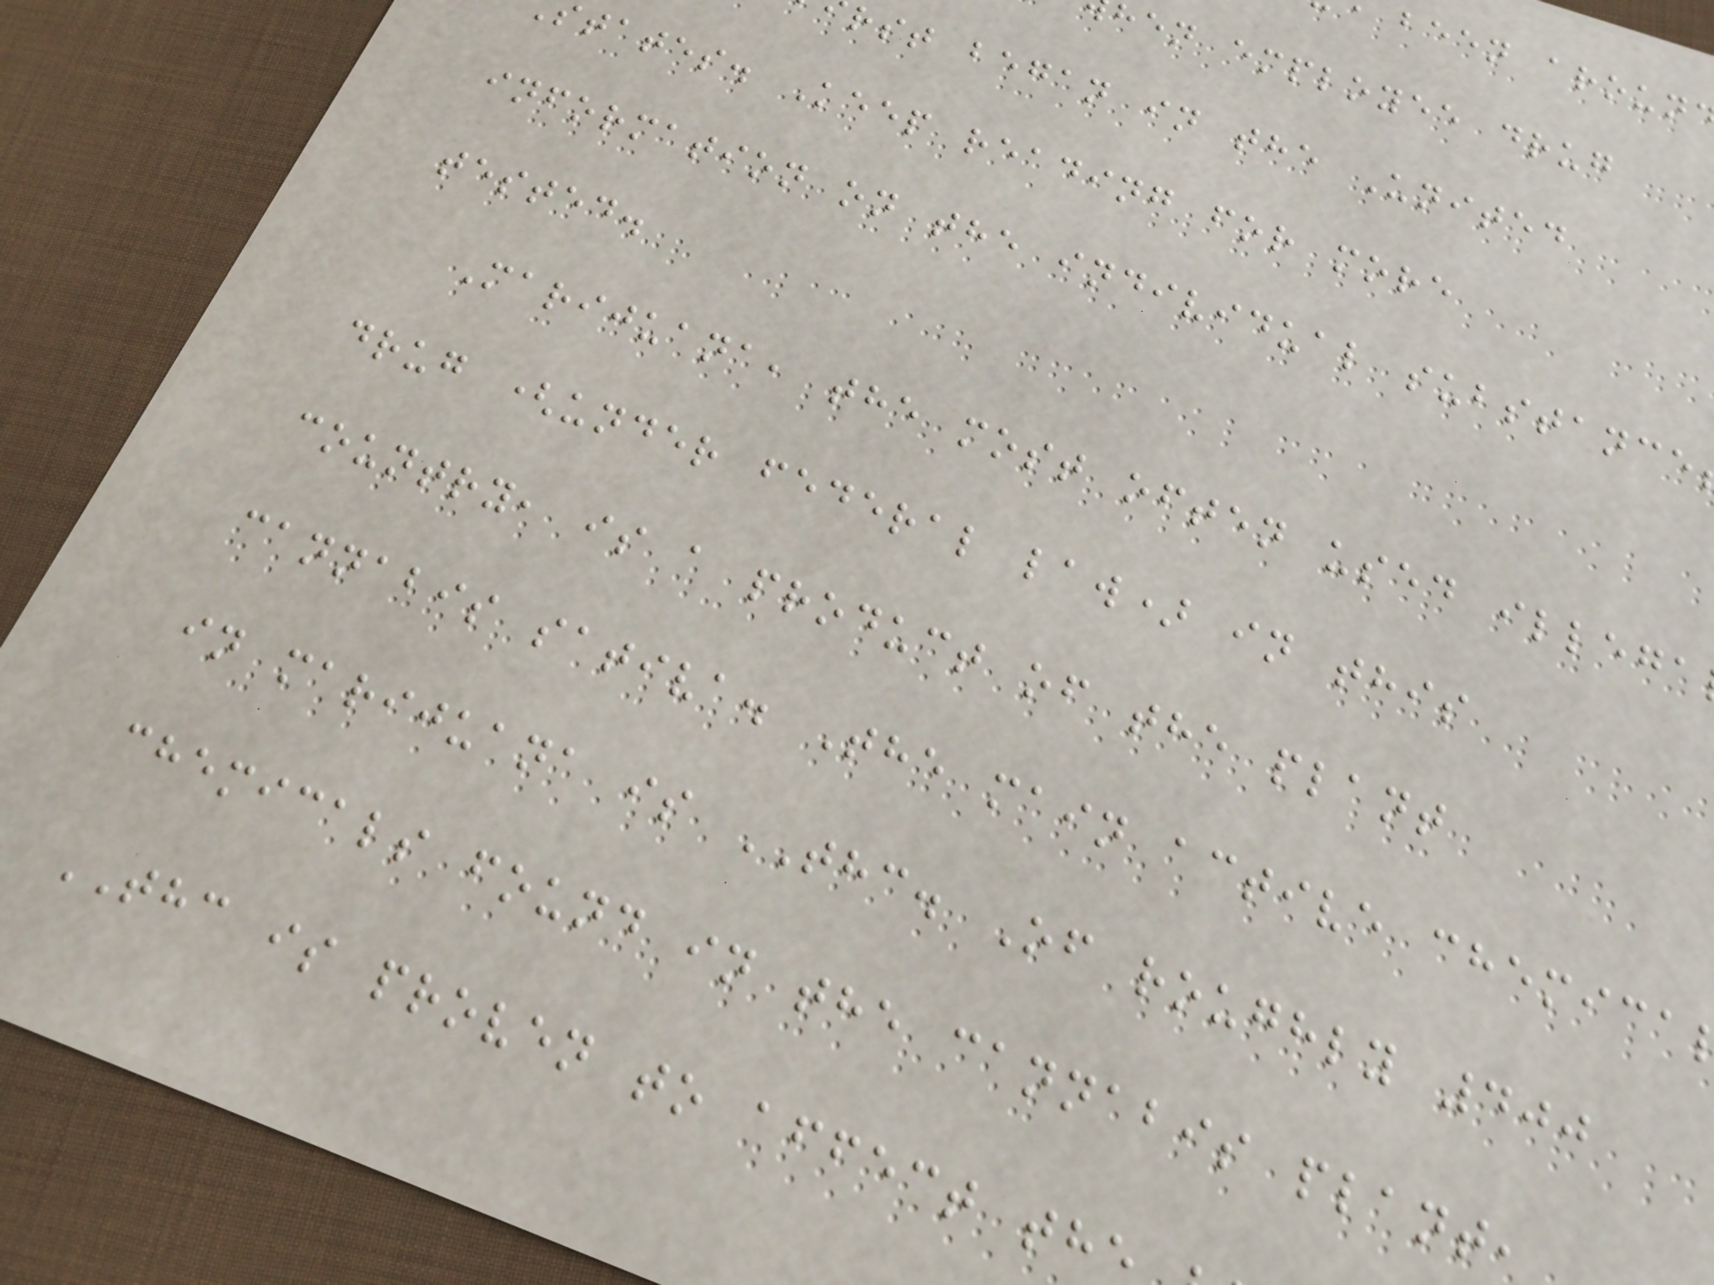been aroun
hen employee drug
rst began in the United
states. Keep reading for more
information on the individual substance
tested.
Marijuana, the most often used illega
drug (under federal law) in this
country, is a product of the plant
cannabis sativa. The main active chemica
in marijuana is THC. Of roughly 400
chemicals found in the cannabis plant,
THC is proven to affect th
